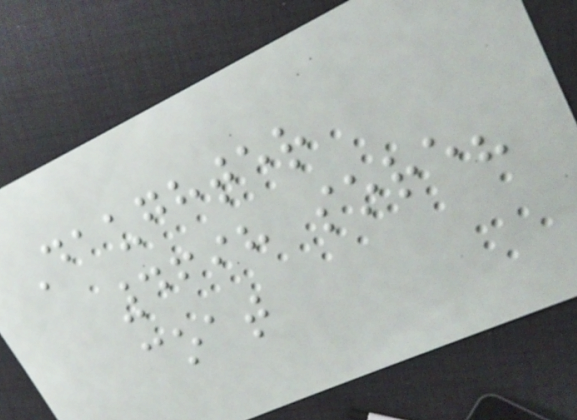Daughter
4698 sore?
coat
